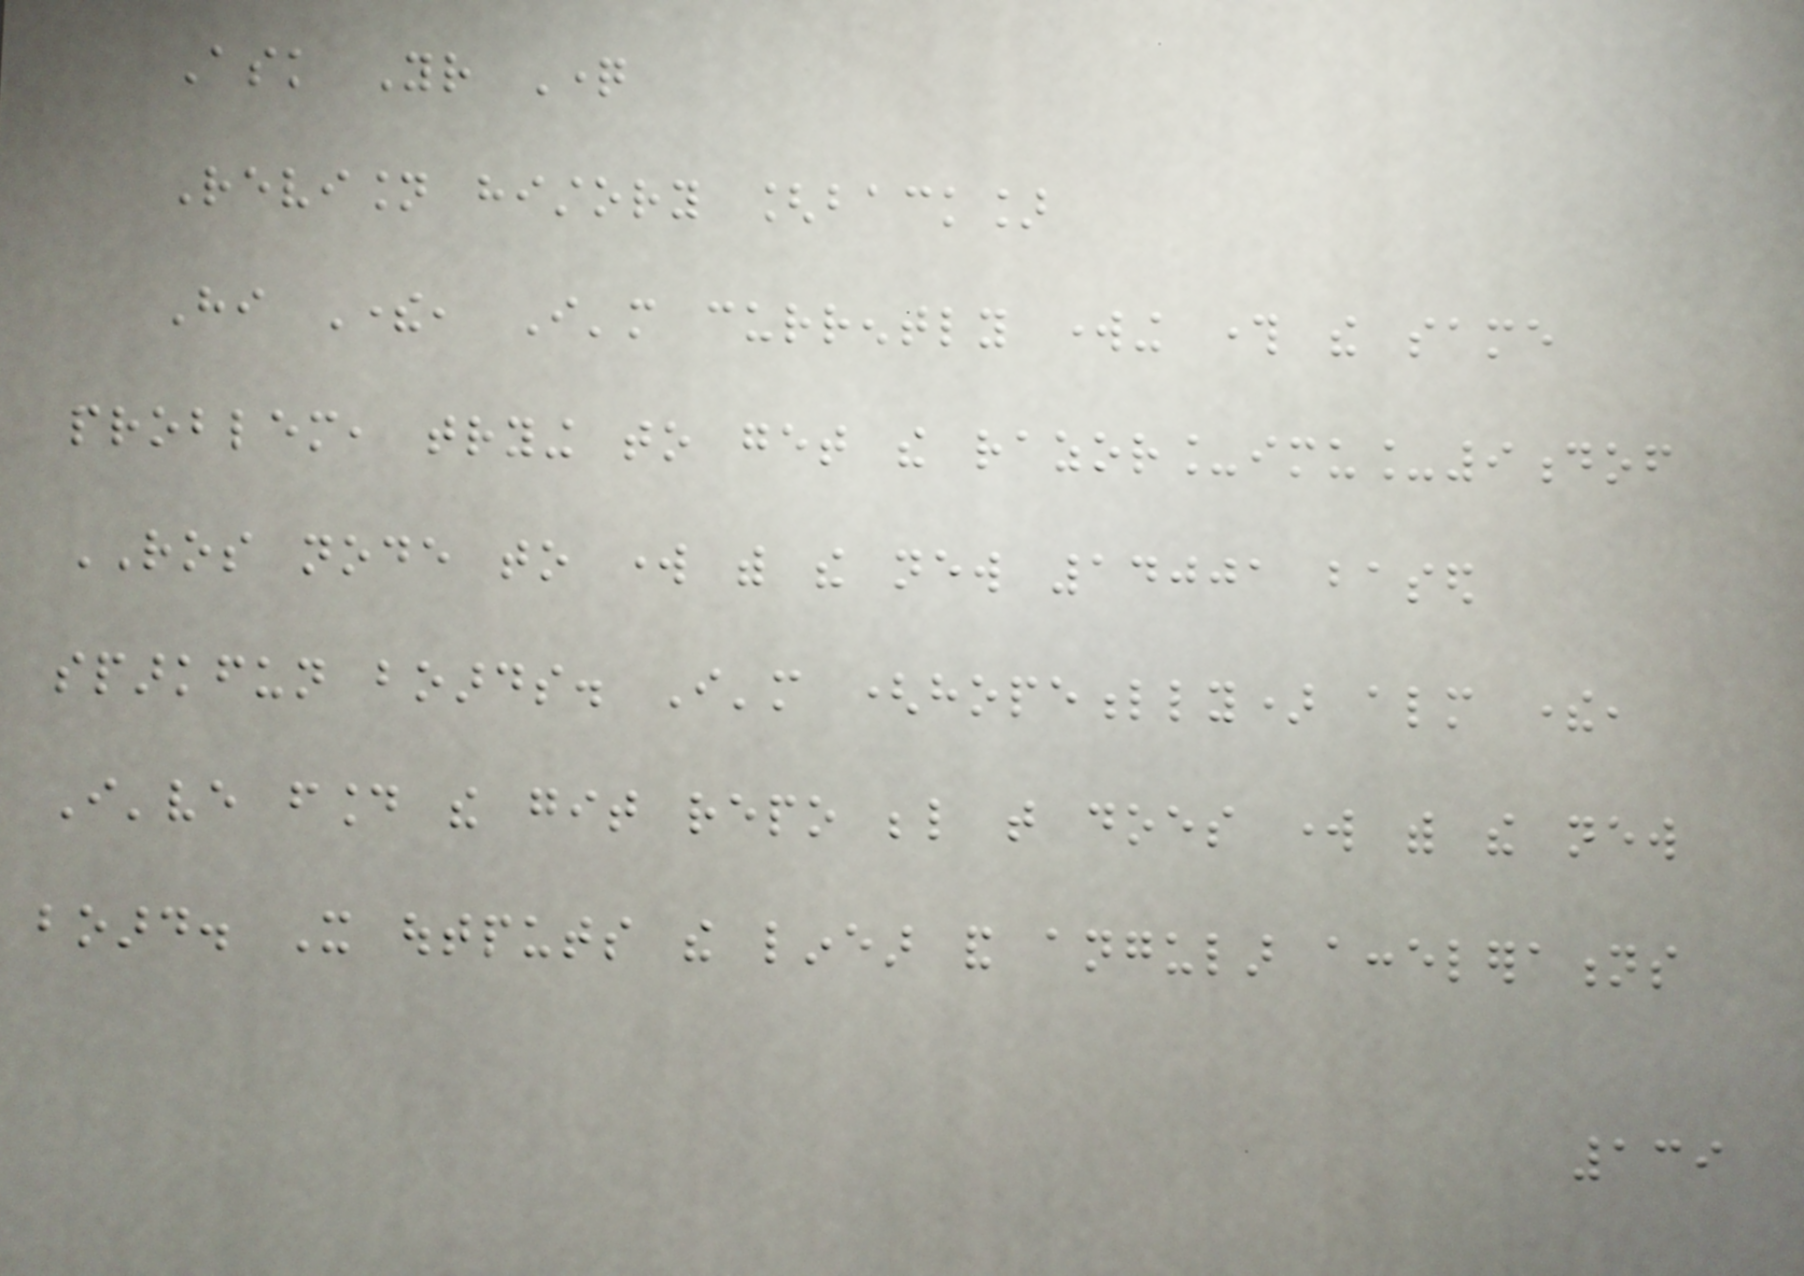Ask Your Question
Revision history [back]
Hi There, I'm currently working through the same
problem, trying to get the razor_imu_9dof
ROS node to work with the new 14001 based
sparkfun boards. I'm (hopefully) almost there,
I've found the git repo below that does work with the new
board. It outputs the linear and angular accelerations
139
